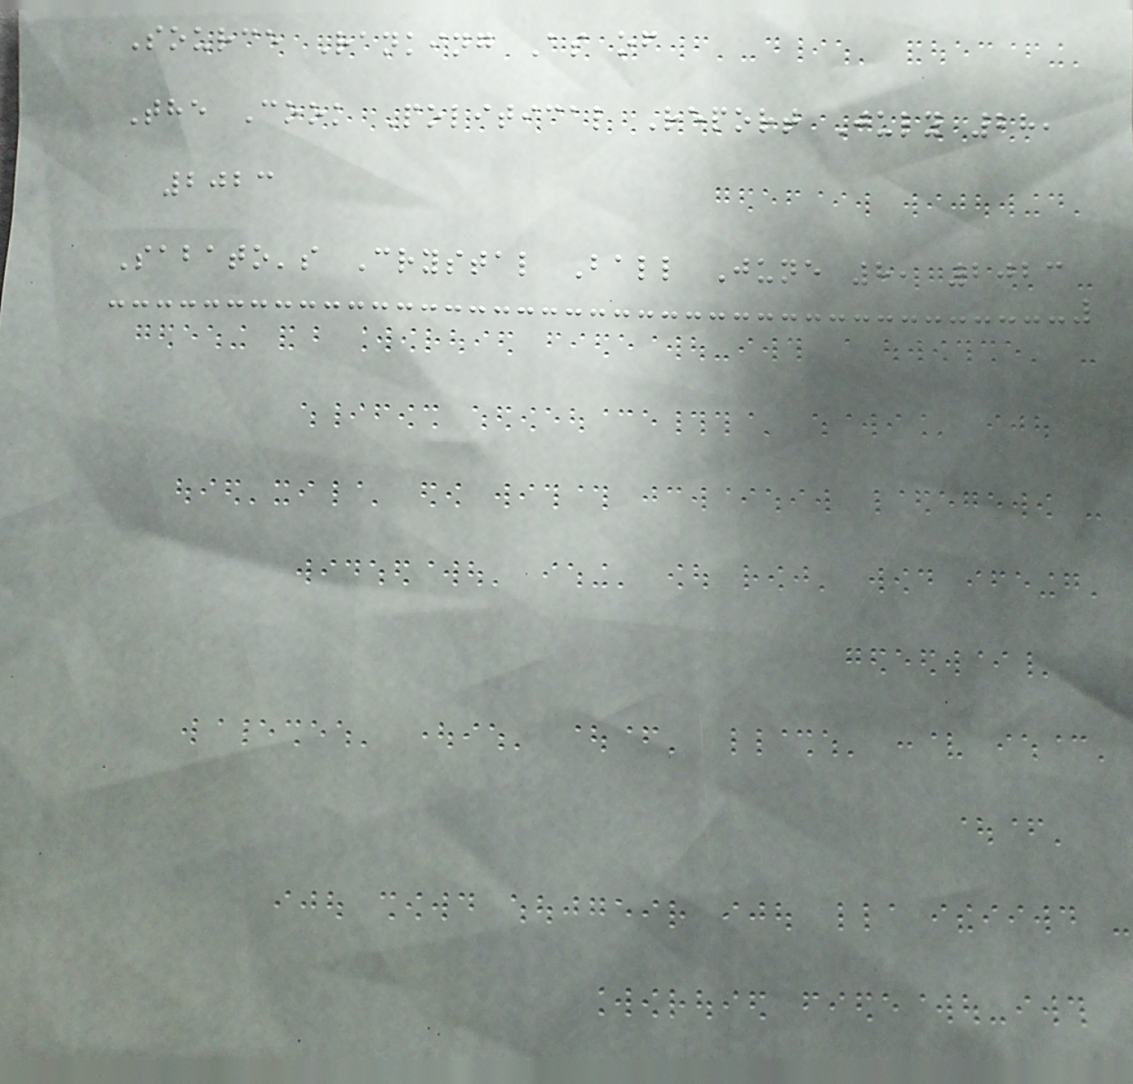Source Ranking As of
The Cook Political Report July 28,
2023
Sabato's Crystal Ball June 8, 2023
